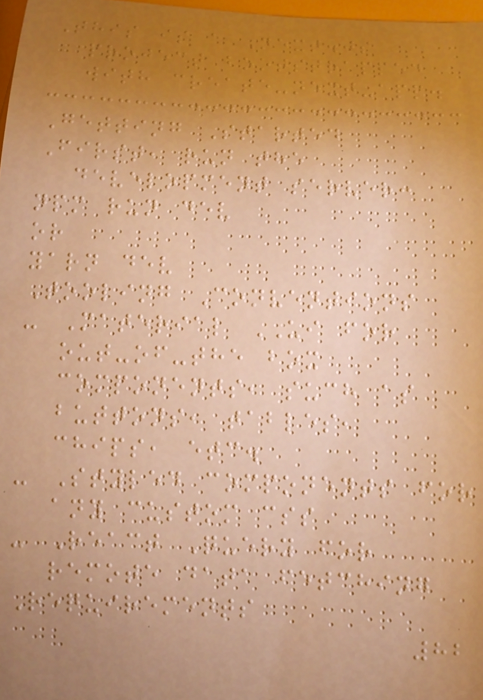This is a Next.js
project bootstrapped
with create-next-app.
Getting Started
First, run the
development server:
npm run dev
or
yarn dev
Tooling Conventions
- Material UI for
out-of-the box
components, such as
buttons, tables,
chips, etc.
- Styled components for
any custom css
- React Query for
remote data fetching
Requirements
82
